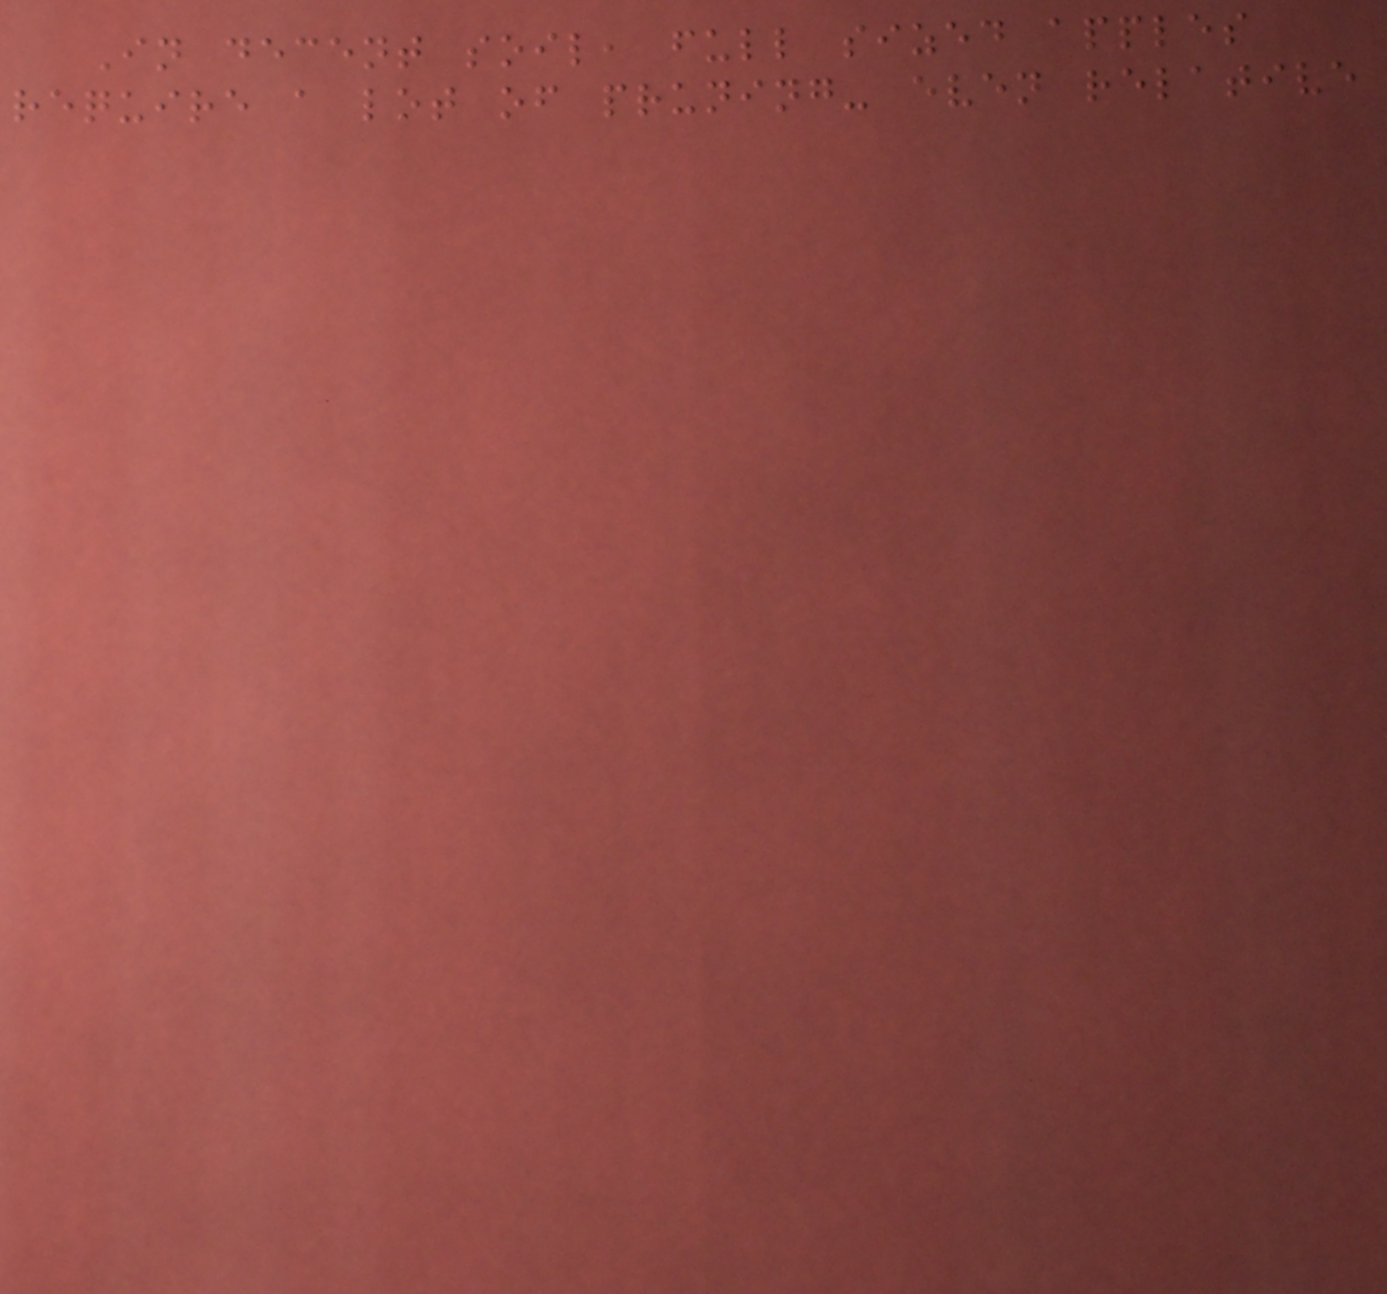In decent soil, full sized apples
require a lot of pruning- even relative
